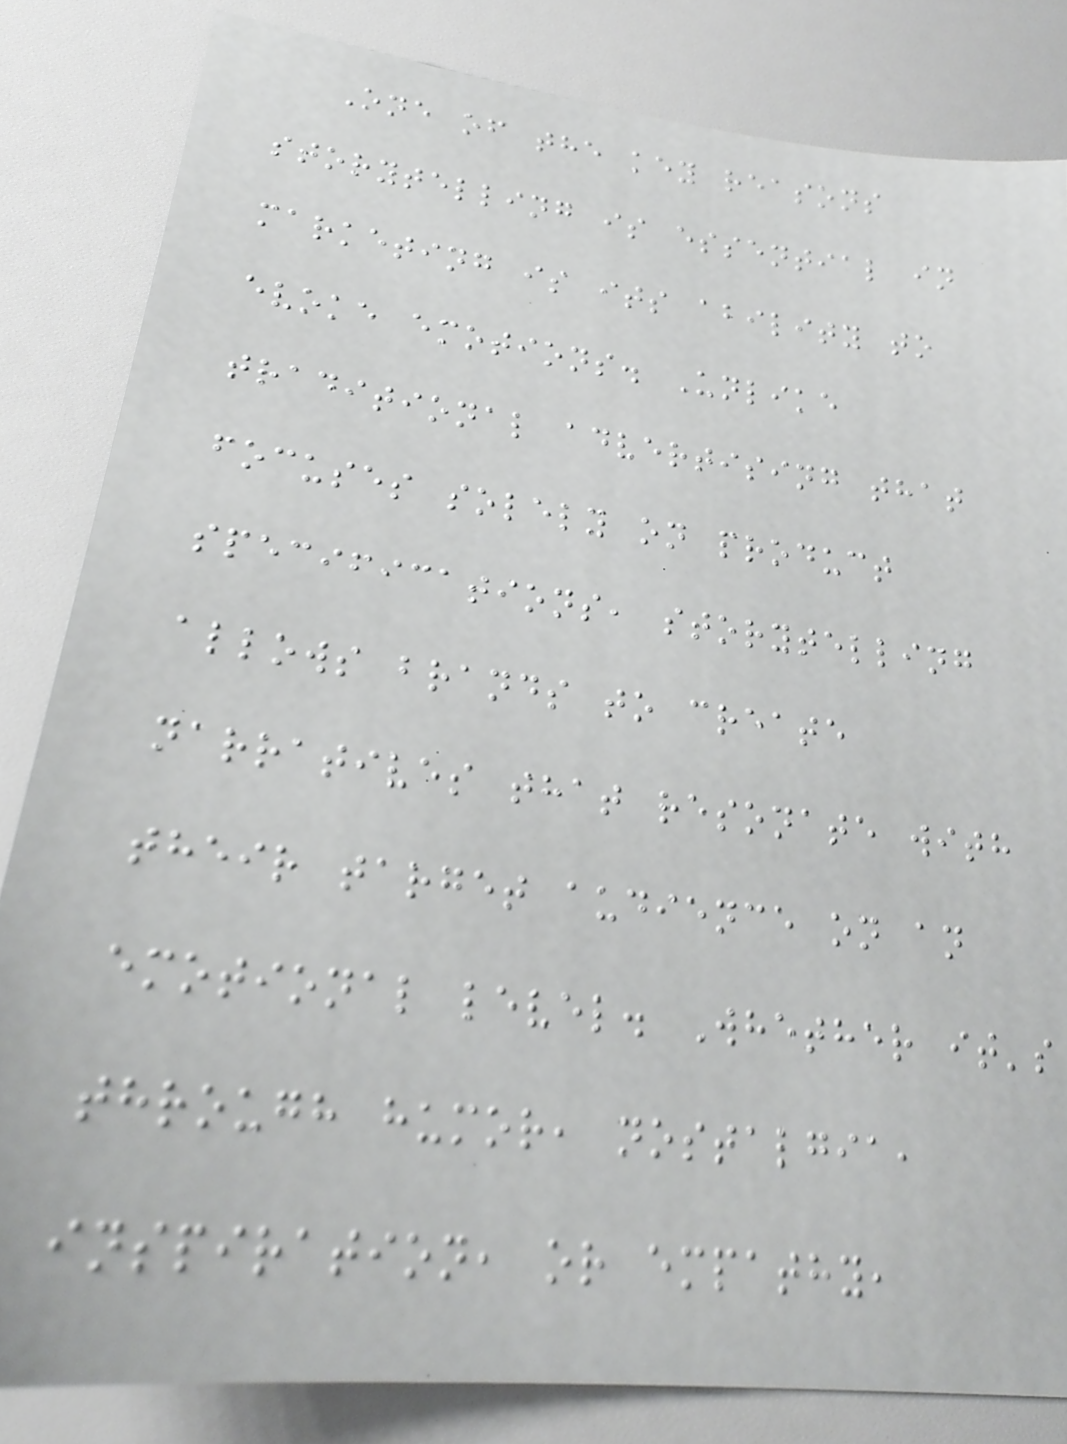One of the key reasons
storytelling is essential in
marketing is its ability to
evoke emotions. Unlike
traditional advertising that
focuses solely on product
specifications, storytelling
allows brands to create
narratives that resonate with
their target audience on an
emotional level. Whether it's
through humor, nostalgia,
inspiration, or empathy,
